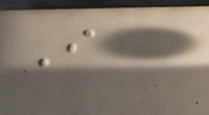I
